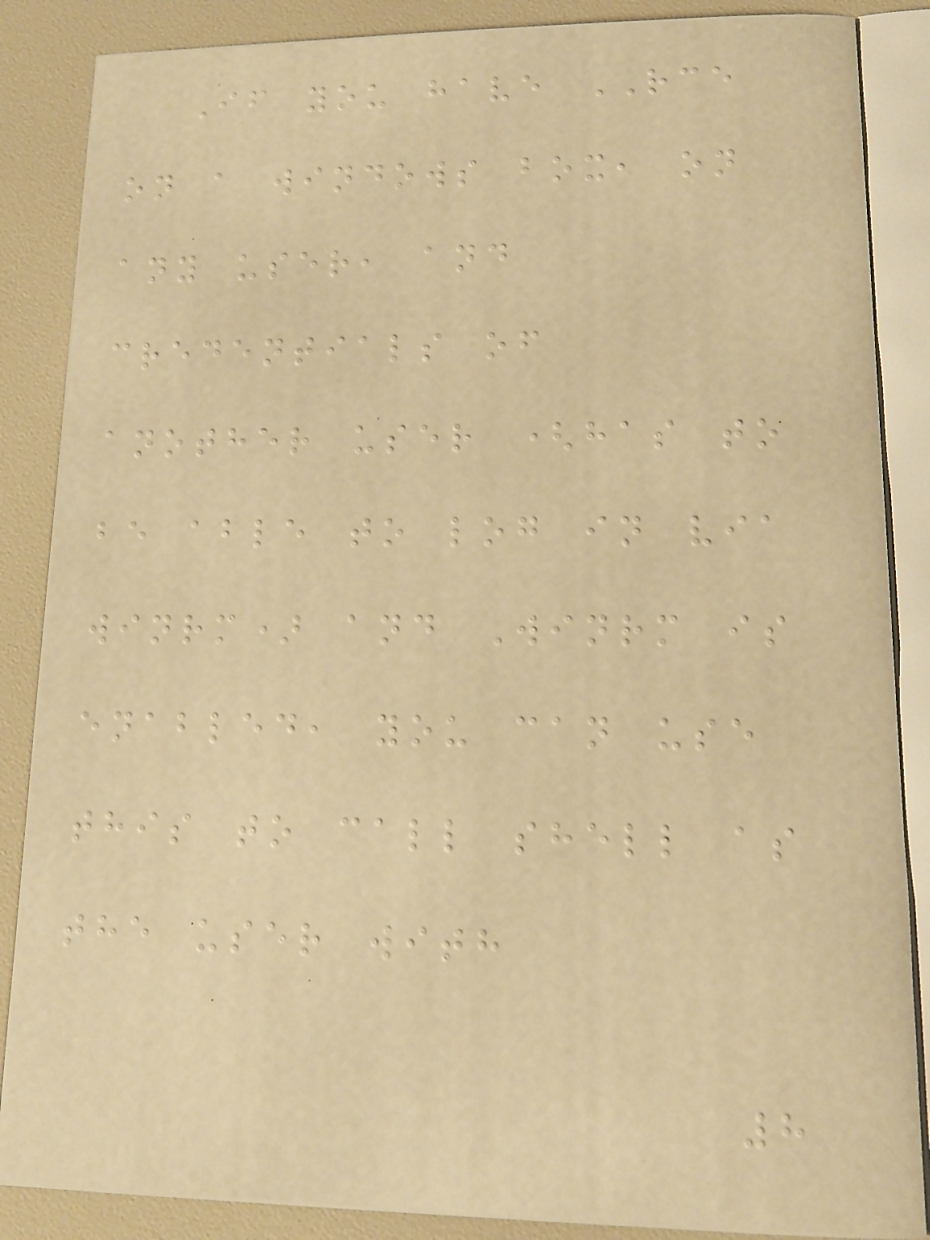If you have RCE
on a windows box, on
any user, and
credentials of
another user (has to
be able to log in via
winrm) and Winrm is
enabled, you can use
this to call shell as
the user with
8
